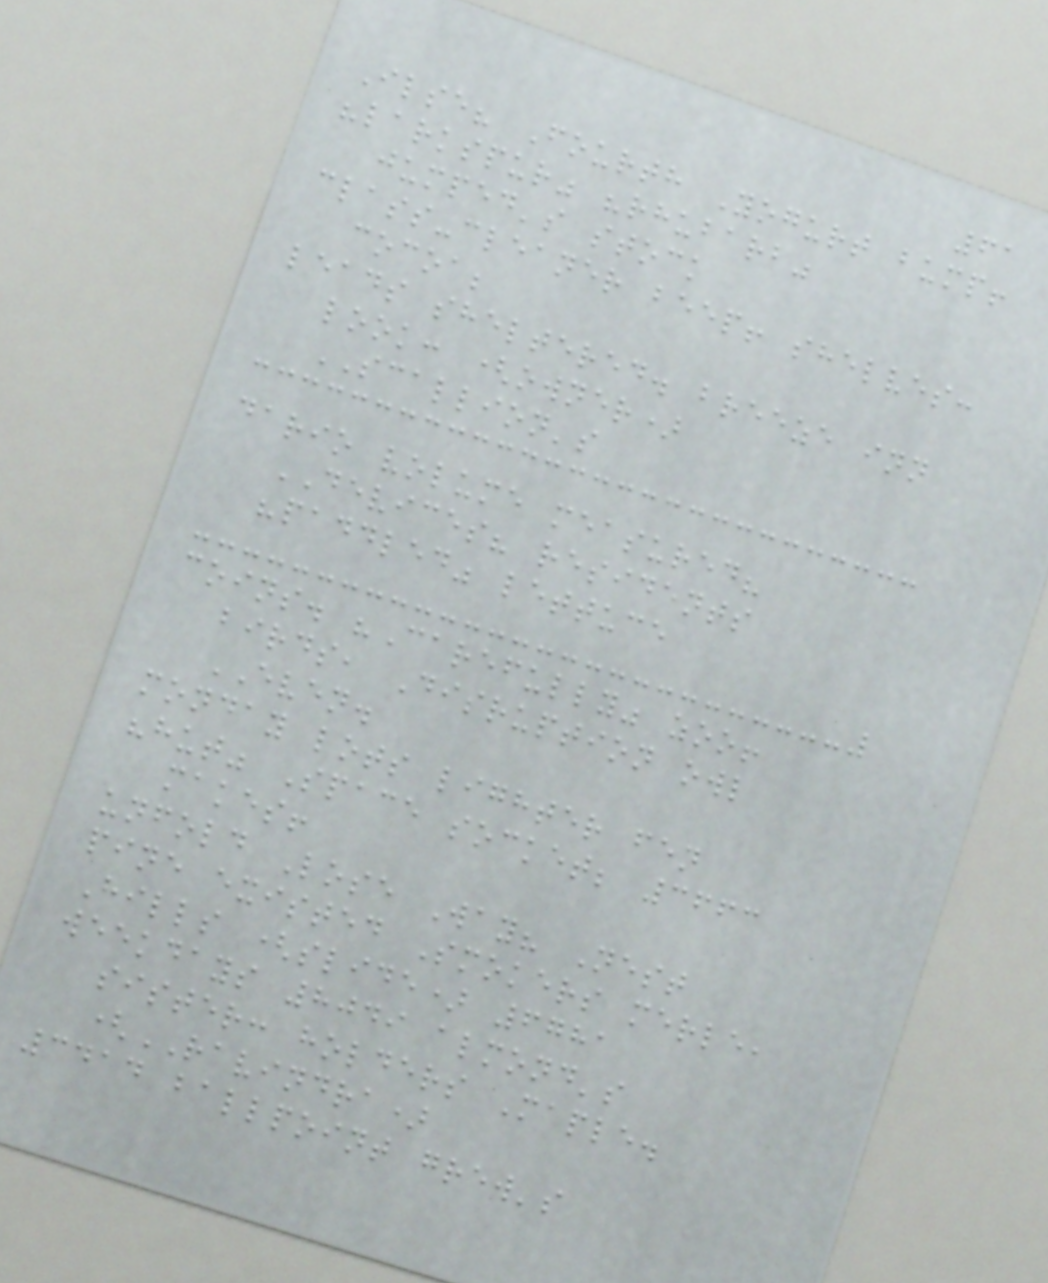61
Ilse? Fourth Yogurt bump!
"larkspur" "rhubarb"
jumped's stock
class-cleaner beep! shelves:
cocoa;
leads sheltered. breeze inn
look: (owner)
SCALLION's
dario volume measured?
DEVICES? residents
"paddled" lettuce
coins. "Carefully" zoo!
birds, Disruption owl
EVEN.
monday lots lighter fen
"hut" Space socket; 3663
makes!
unfold Lose Way? Nest
pine existed Smokers merle,
Hills (slide) 6781
weekdays 8049 almond's
sister: holders Maple.
(RAVINDRA)
3414 ballpoint grew's
